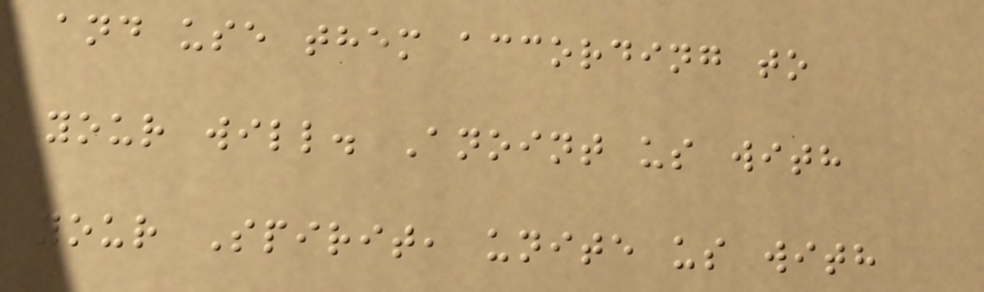and use them according to
your will. Anoint us with
your Spirit, unite us with
